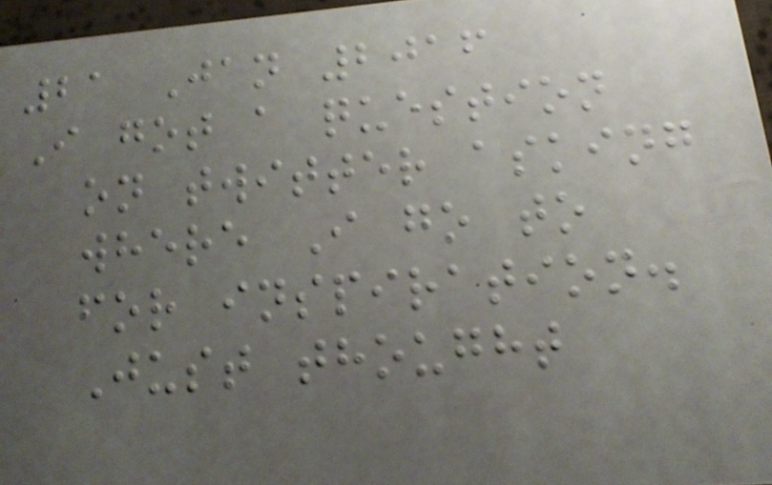21 Jan 2016
I got a question
on twitter asking
where I go to
for inspiration.
Just thought
